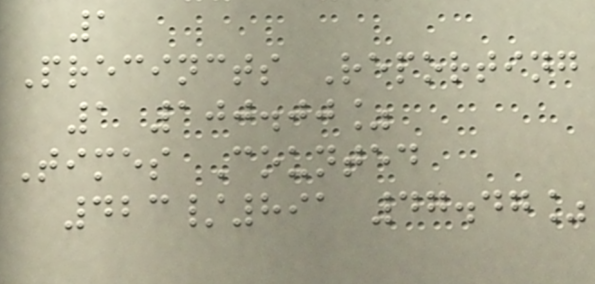1
Precincts Reporting
1 100.00%
Times Counted
423/891 47.47%
